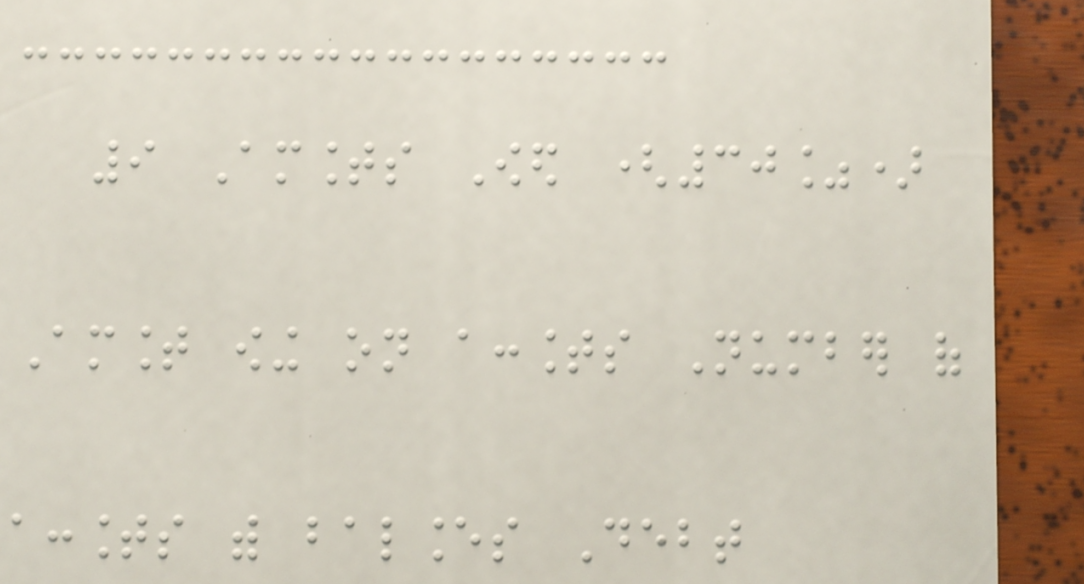9 Amounts Owed (30%)
Amount owing on accounts Number of
accounts with balances Debt
